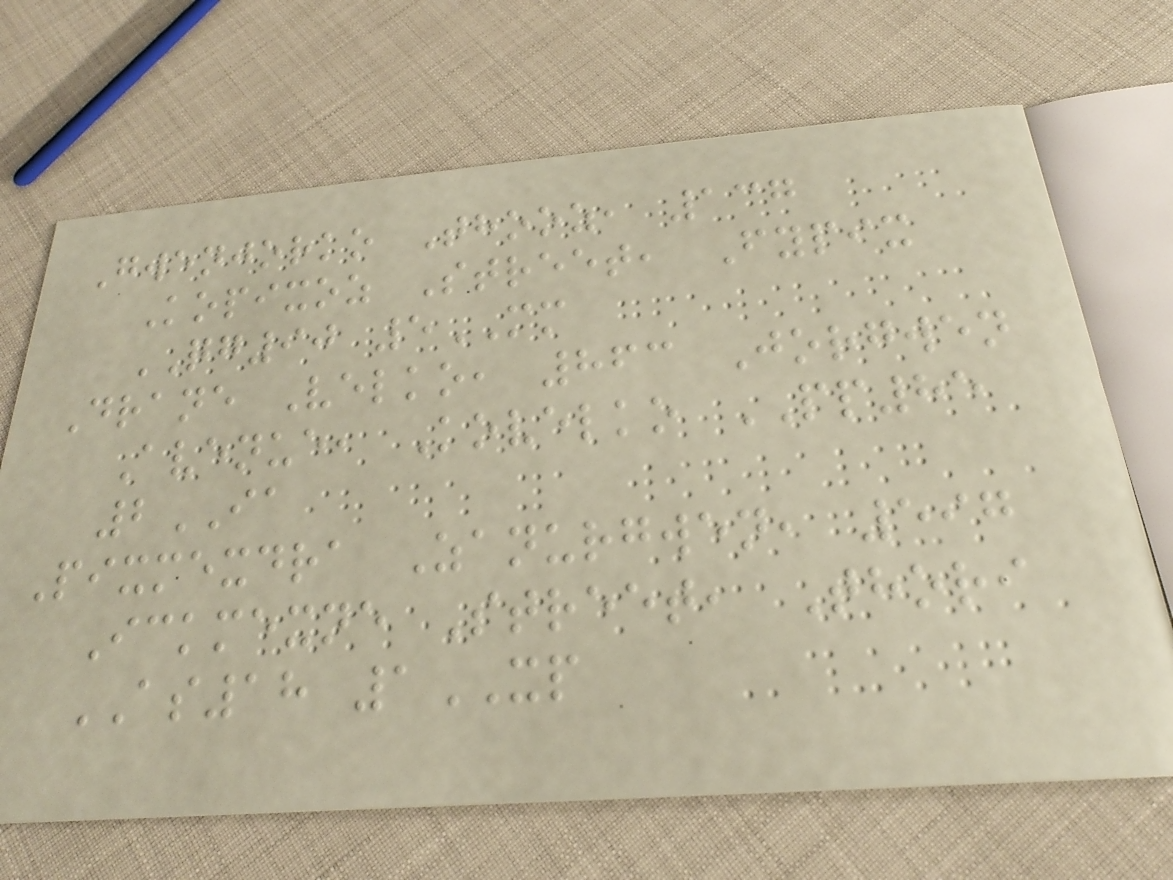Gwenjorko Thooz, 137
Kopixoz Street, Fypix
QG90 5MM
Drane Velko, 863 Jorgwen
Avenue, Kovelko PP85
2IA
Pixmexdra Zanurgwen, 597
Ickmexne Street, Thori
AS18 1XP
